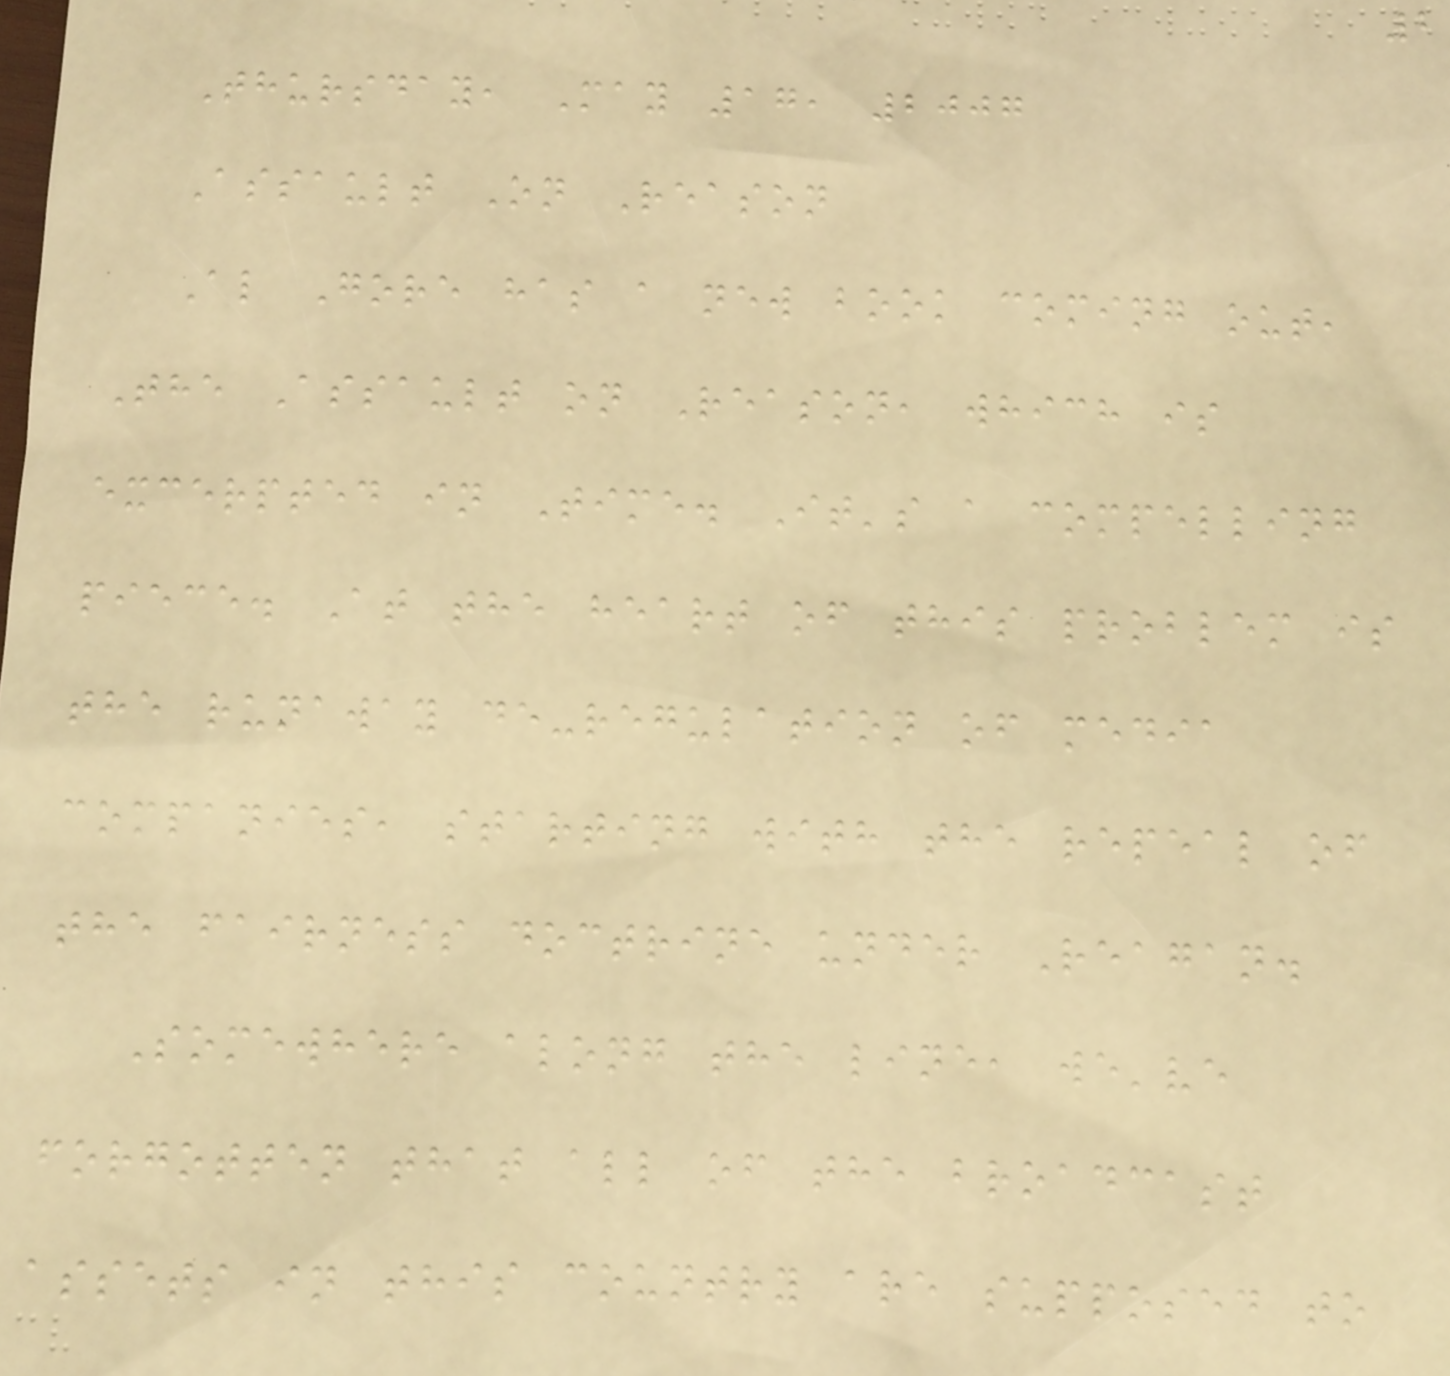2
Thursday, May 17, 2007
Assault On Reason
Al Gore has a new book coming out,
The Assault on Reason, which is
excerpted in Time. It's a compelling
piece. At the heart of this problem is
the runaway de-regulation of media
companies, starting with the repeal of
the fairness doctrine under Reagan.
Somewhere along the line, we've
forgotten that all of the broadcast
assets in this country are supposed to
